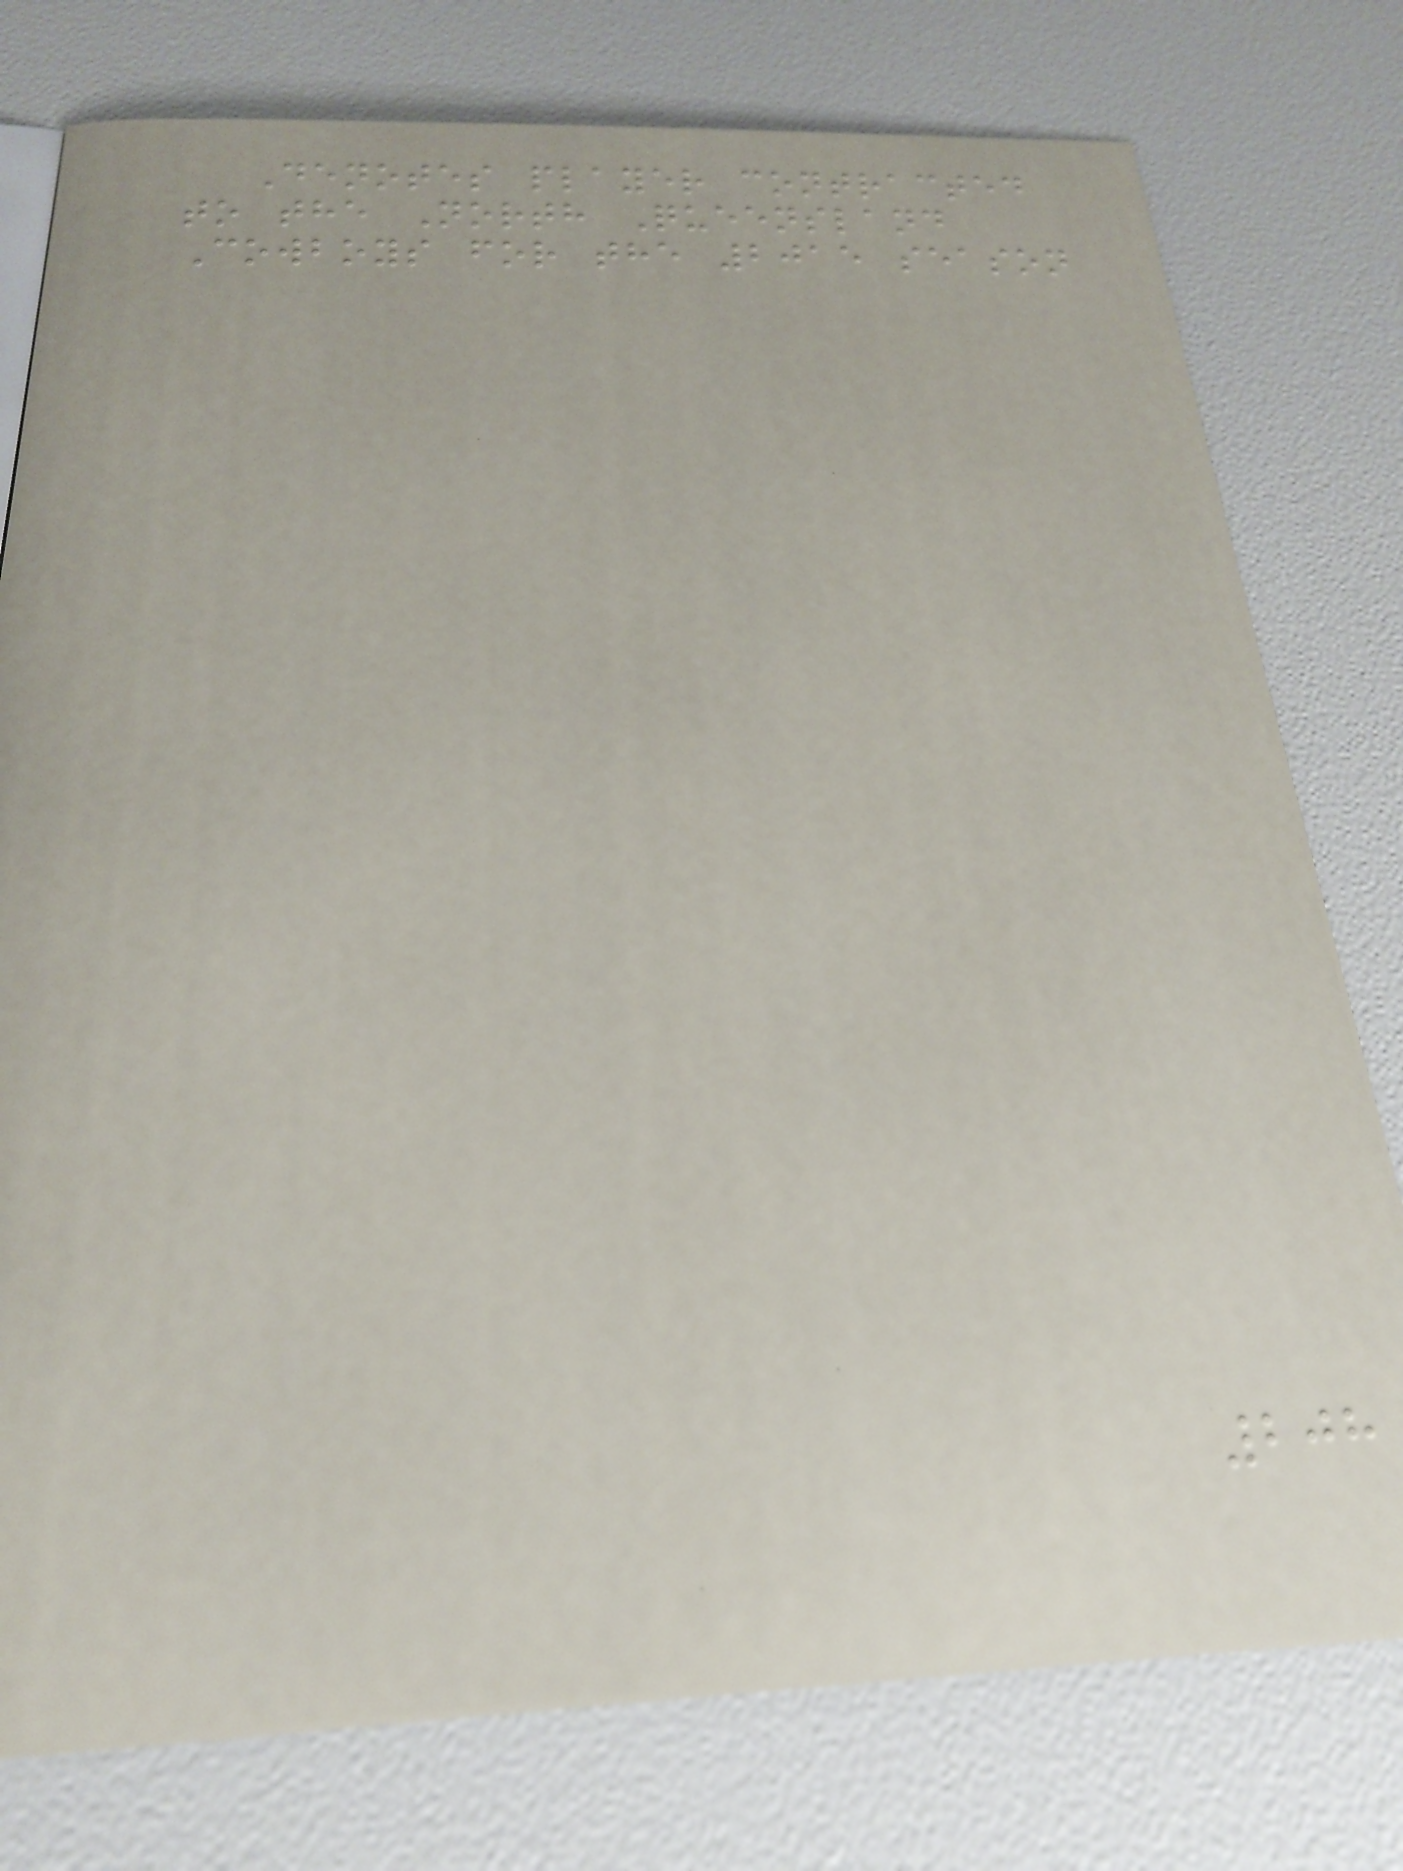Denotes player contracted
to the North Queensland
Cowboys for the 2015 season
208
